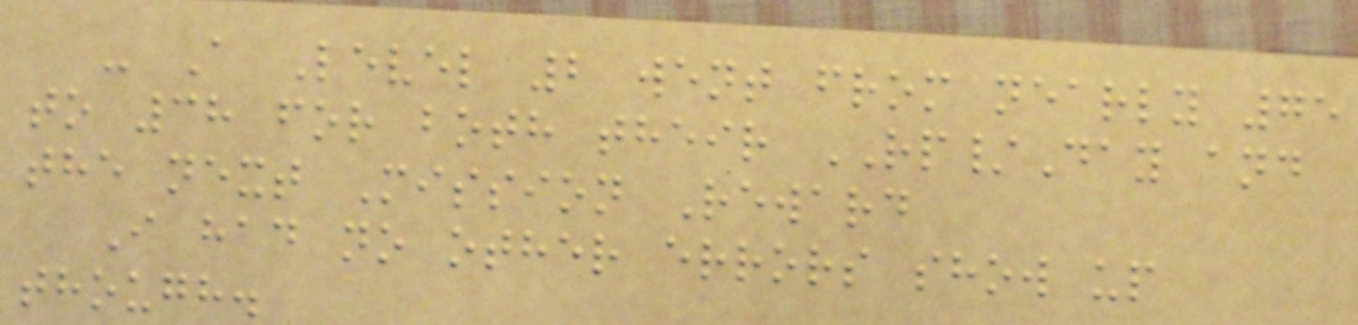- A Level 2 went from nearly 75
to 38 for both their RP/Day and
the next Mission Reward
I had no other errors show up
though.
